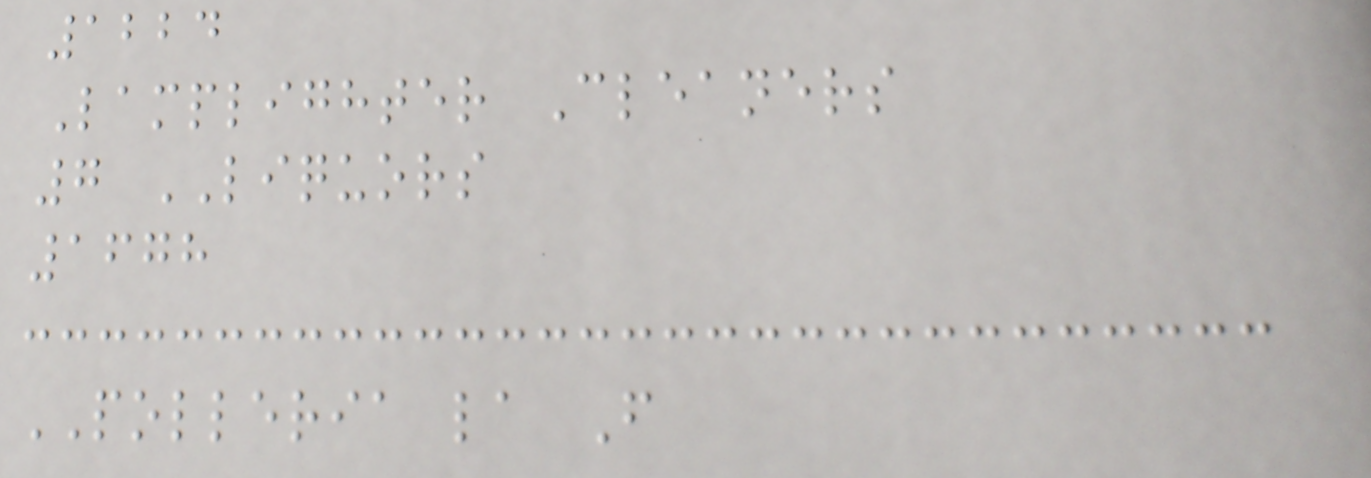1224
Lamplighter Cleaners
7 LIQUORS
1678
POLLERIA la F
